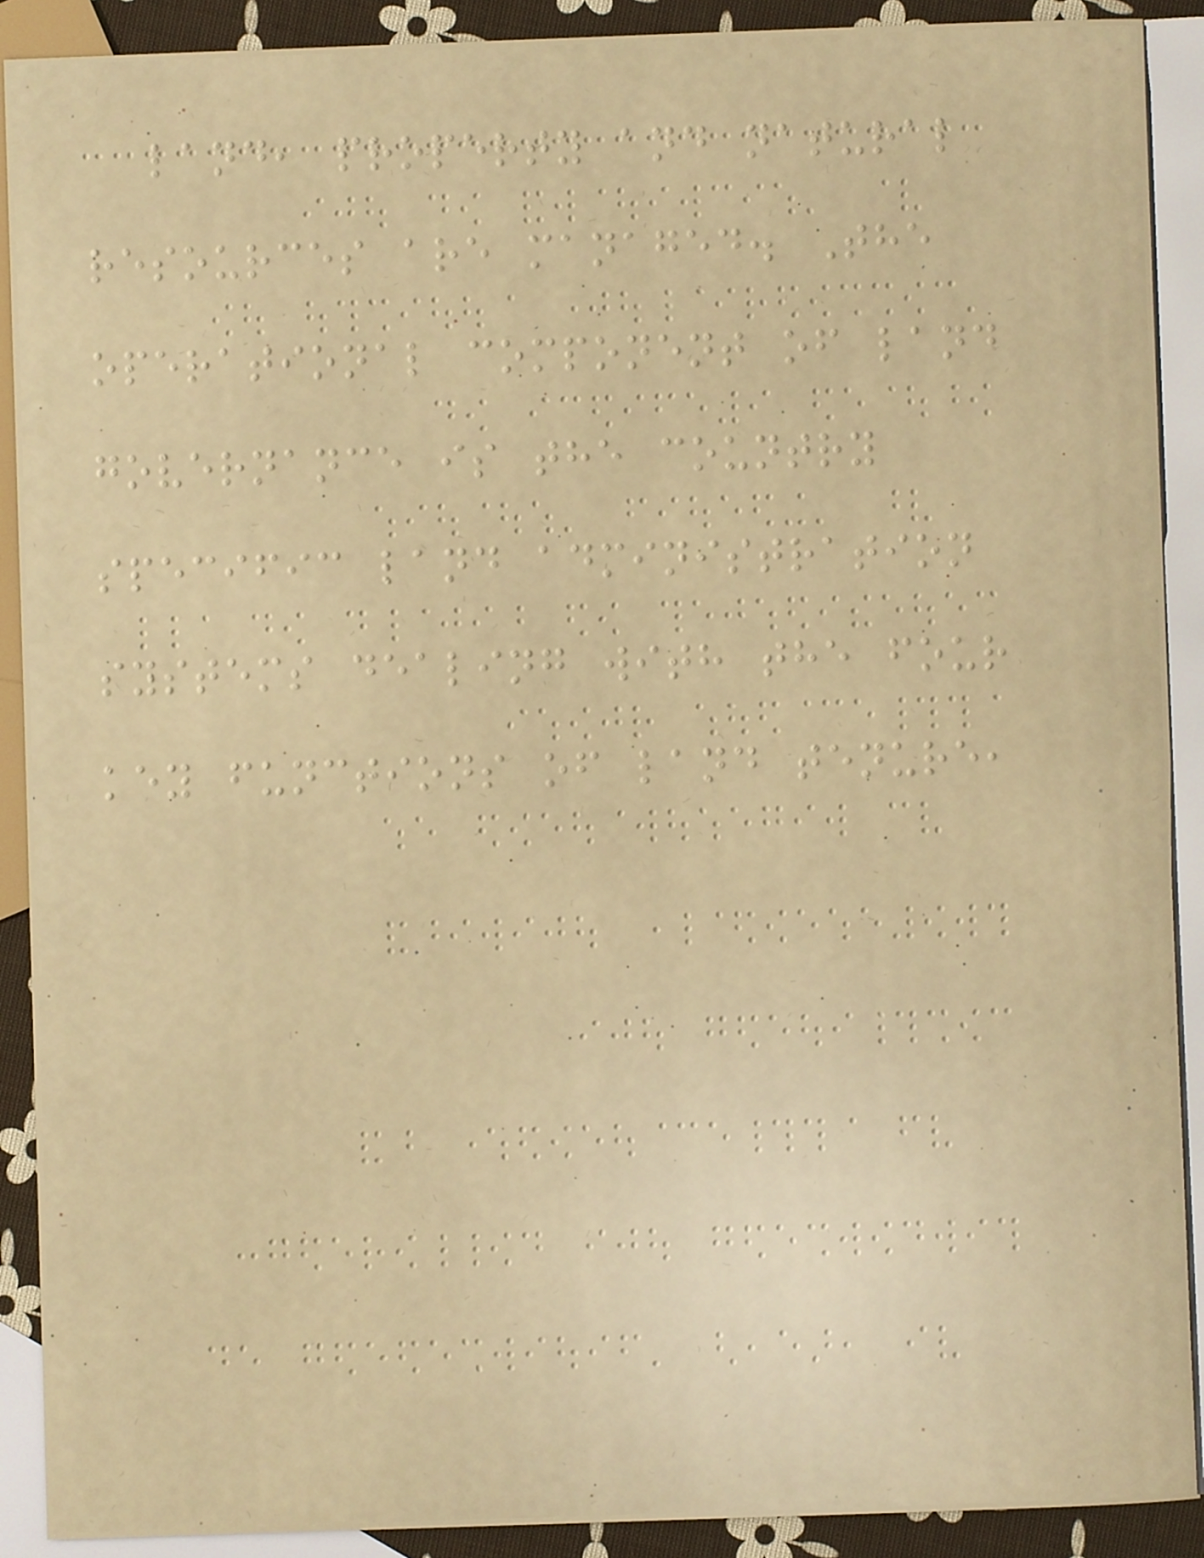land, property and natural
resources are managed. The
operational component of land
governance is the country
specific land administration
systems dealing with the four
key functions of land tenure,
